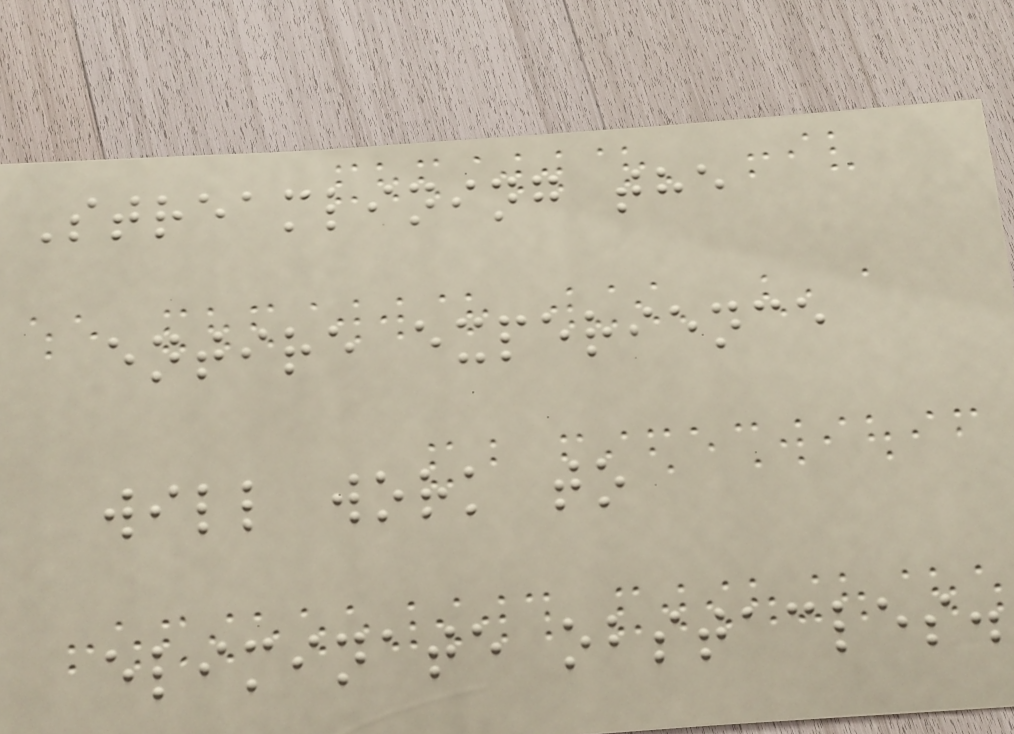Streamlining the
entire experience
will work to
eliminate obstacles.
